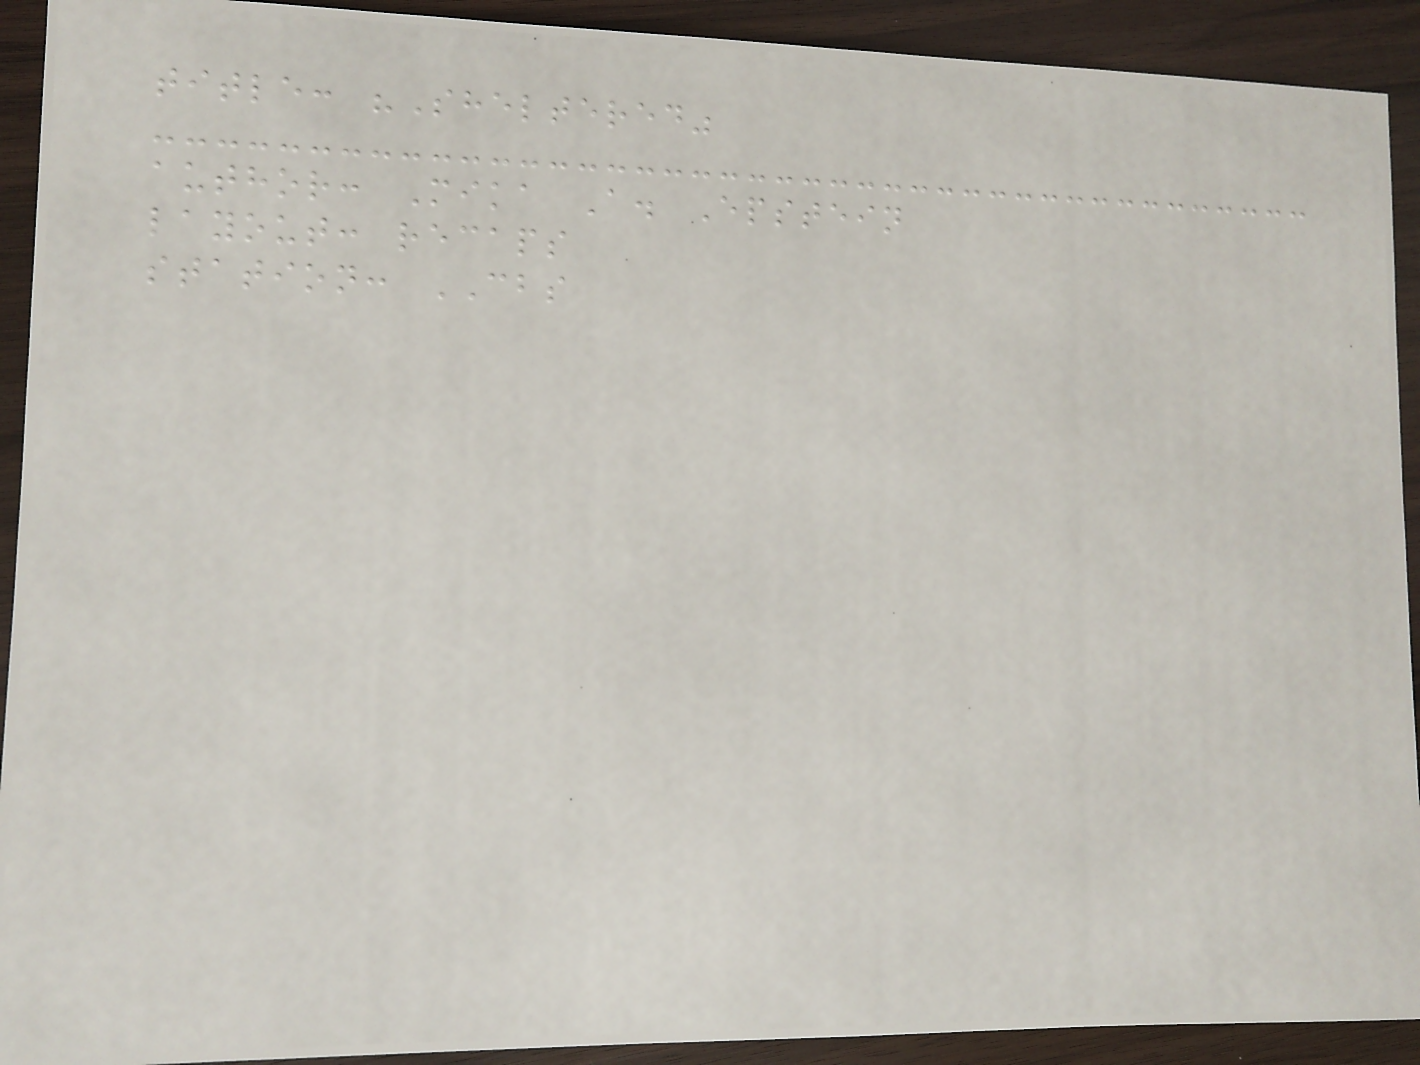title: "Sheltered"
author: Mika A. Epstein
layout: recaps
station: CBS
